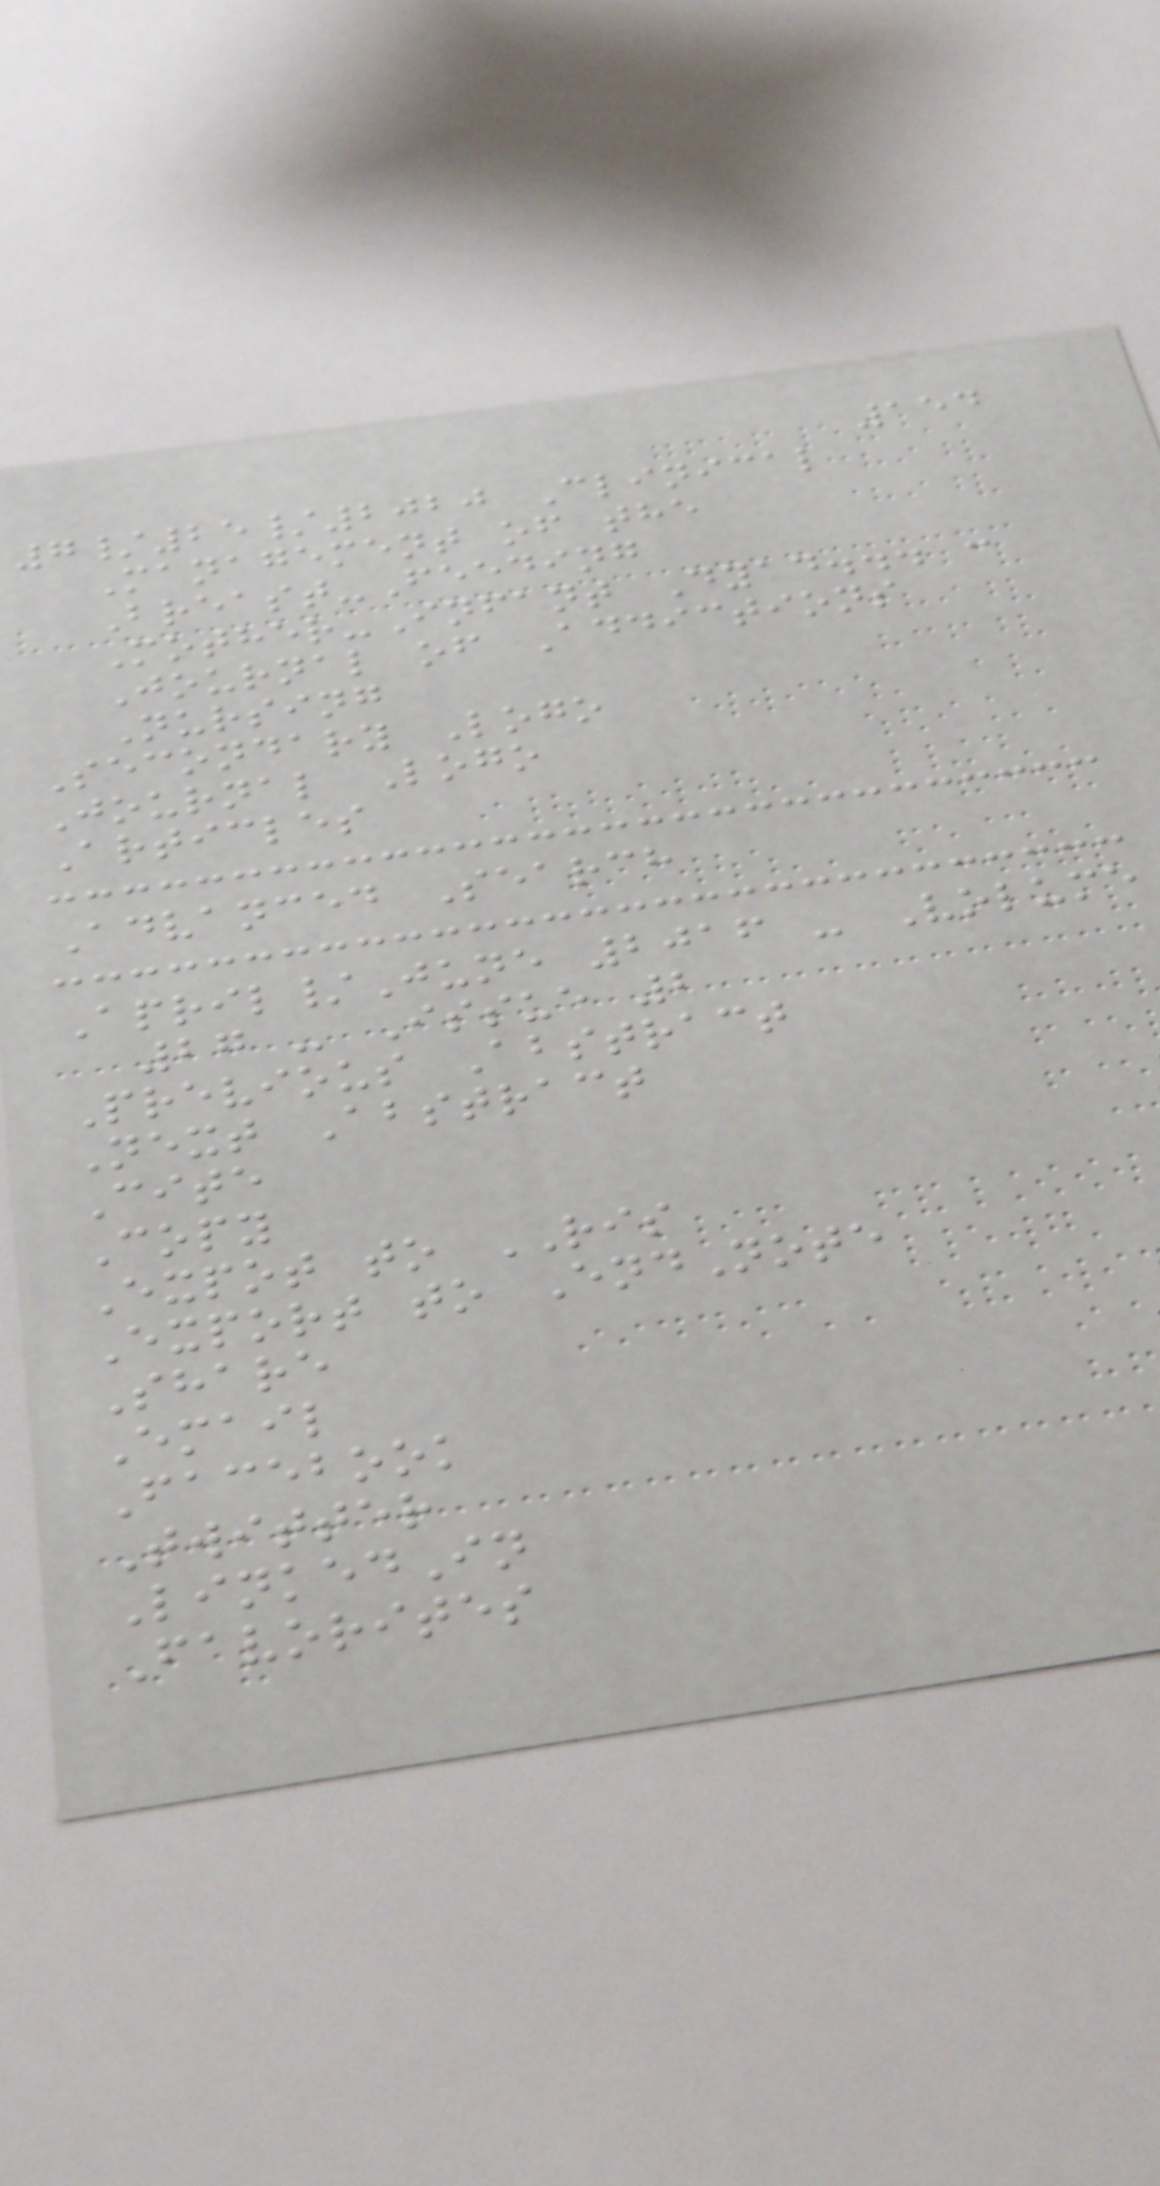154
7/25/2020 Clinical
Management of the
Breast-Feeding
Mother-Infant Dyad... :
Journal of Addictions
Nursing
Secondary Logo
Journal Logo
Articles
Advanced Search
April/June 2016 - Volume
27 - Issue 2
Previous Abstract
Next Abstract
Cite
Copy
Expot to RIS
Export to EndNote
Share
Email
Facebook
Twitter
LinkedIn
Favorites
